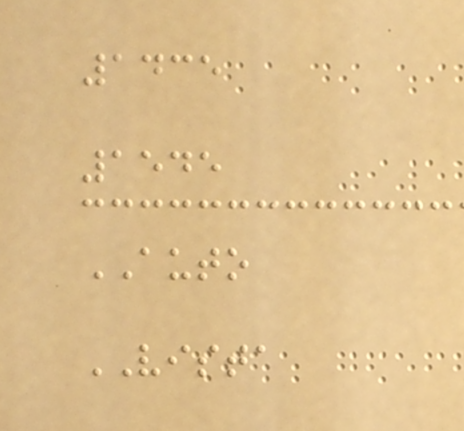1435
1545
AUTO
VISTA
